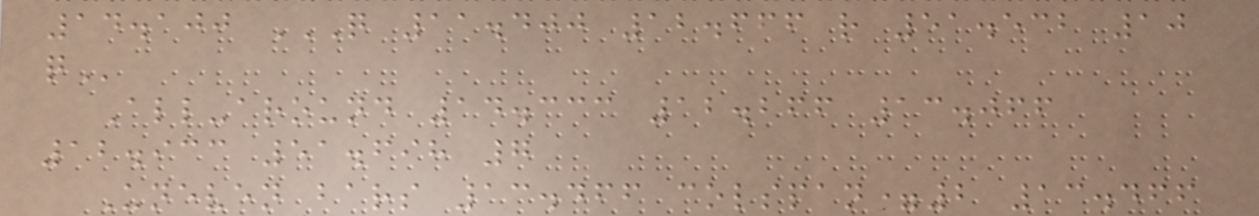14.100 Q 11.400 12.666 R 51.532 10
Q
All-around 14.333 12.266 13.066
12.933 51.698 7
Uneven bars 13.466 colspan=2 13.466
